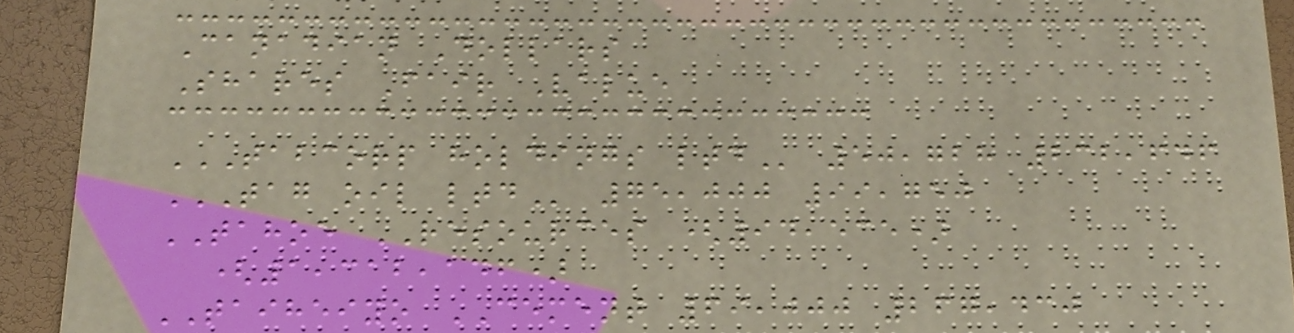Canadian Dollars
Shares Fair Value
TABCORP HOLDINGS LTD 50,728 232,646
TAG OIL LTD 75,000 99,750
TAHOE RESOURCES (94,535)
(1,312,146)
TAIHEIYO CEMENT 69,000 267,430
